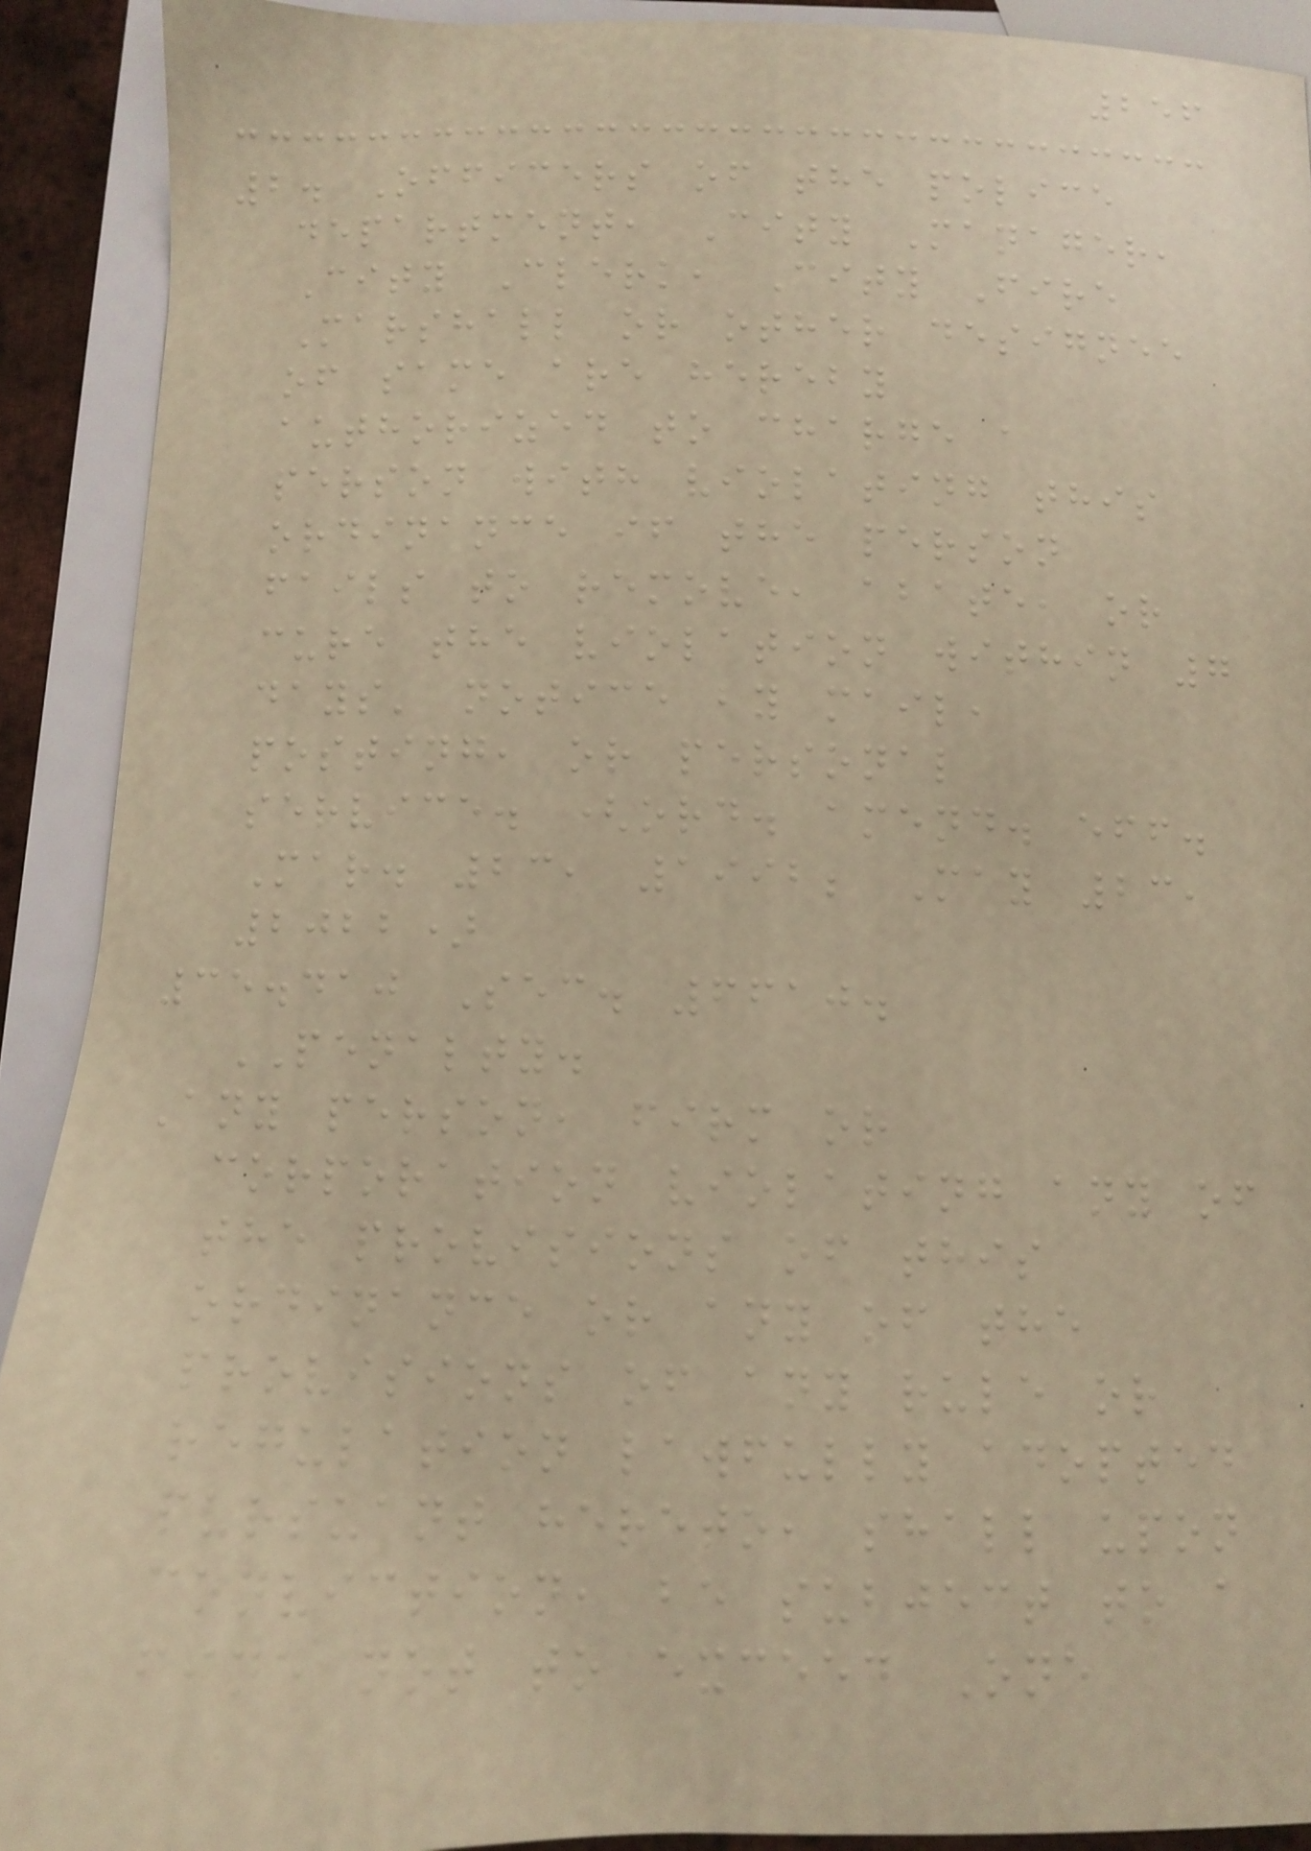256
2. Officers of the police
department, City Manager,
City Clerk, City Fire
Marshall or other designee
of same are hereby
authorized to charge a
person with violating this
ordinance if the person
fails to remove, abate, or
cure the violation within 7
days' notice by mail,
posting, or personal
service. (ord. amend. eff.
Mar. 23, 1992; May 23,
2022)
35.410 Sec. 6610.
PENALTY.
Any person, firm or
corporation violating any of
the provisions of this
ordinance or any of the
provisions of any rule or
regulation lawfully adopted
pursuant hereto, shall upon
conviction, be subject to a
fine not to exceed One
